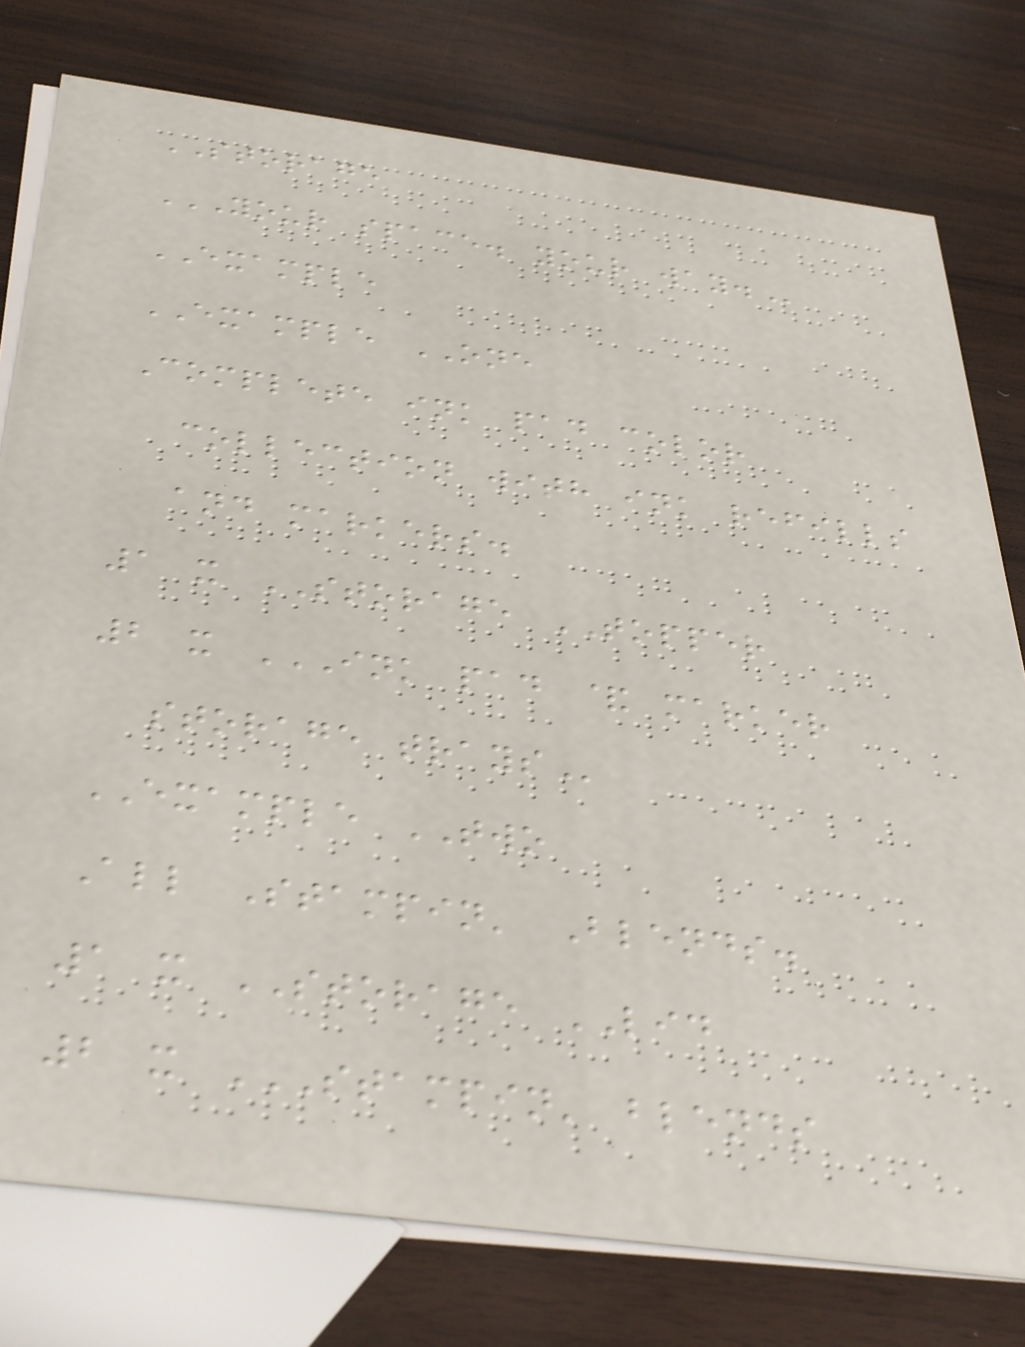STORAGE
YOUR SPACE. YOUR WAY.
EXAMPLE
EXAMPLE ONE
Complete ink pad color
collection with ink refills
and markers.
1 x STORAGE TOPPER
2 x INK PAD & MARKER
STORAGE TRAYS
EXAMPLE TWO
All Stampin' Blends.
1 x STORAGE LID
2 x STAMPIN' BLENDS
